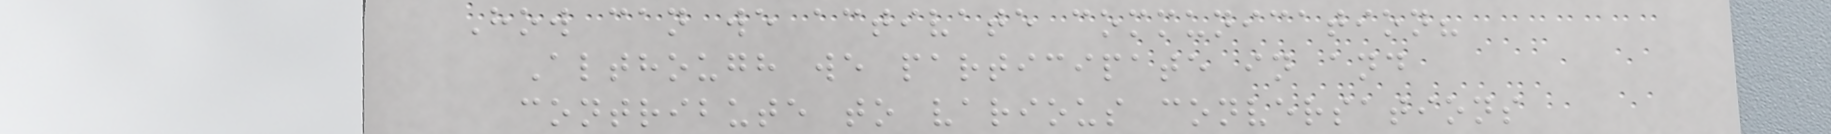How can we activate communication?
Although we participate in and
contribute to various conversations
